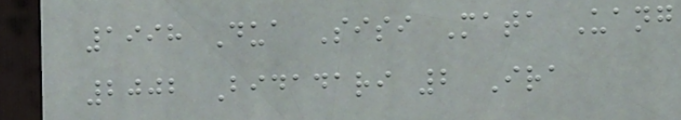1998 Dua Sisi Mata Uang
2002 Bidadari 2 Ira
